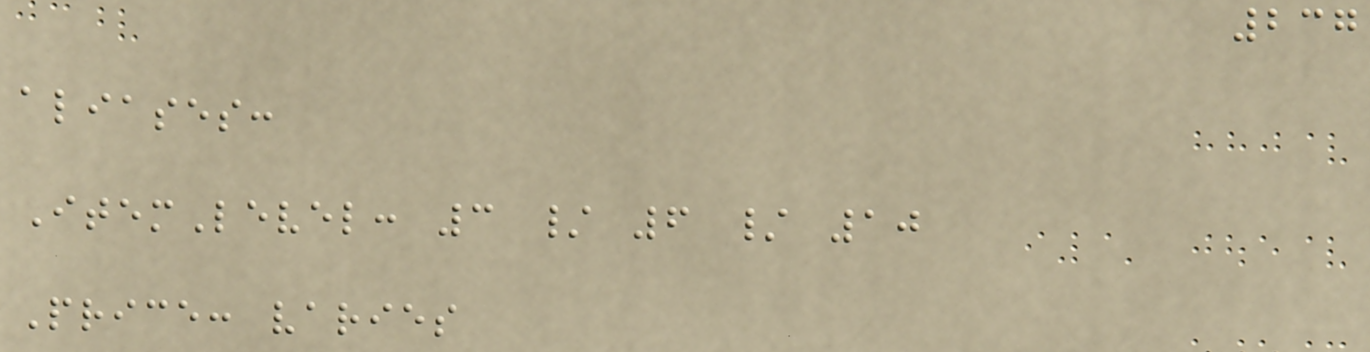237
aliases:
ItemLevel: 3 / 6 / 10
Price: varies
